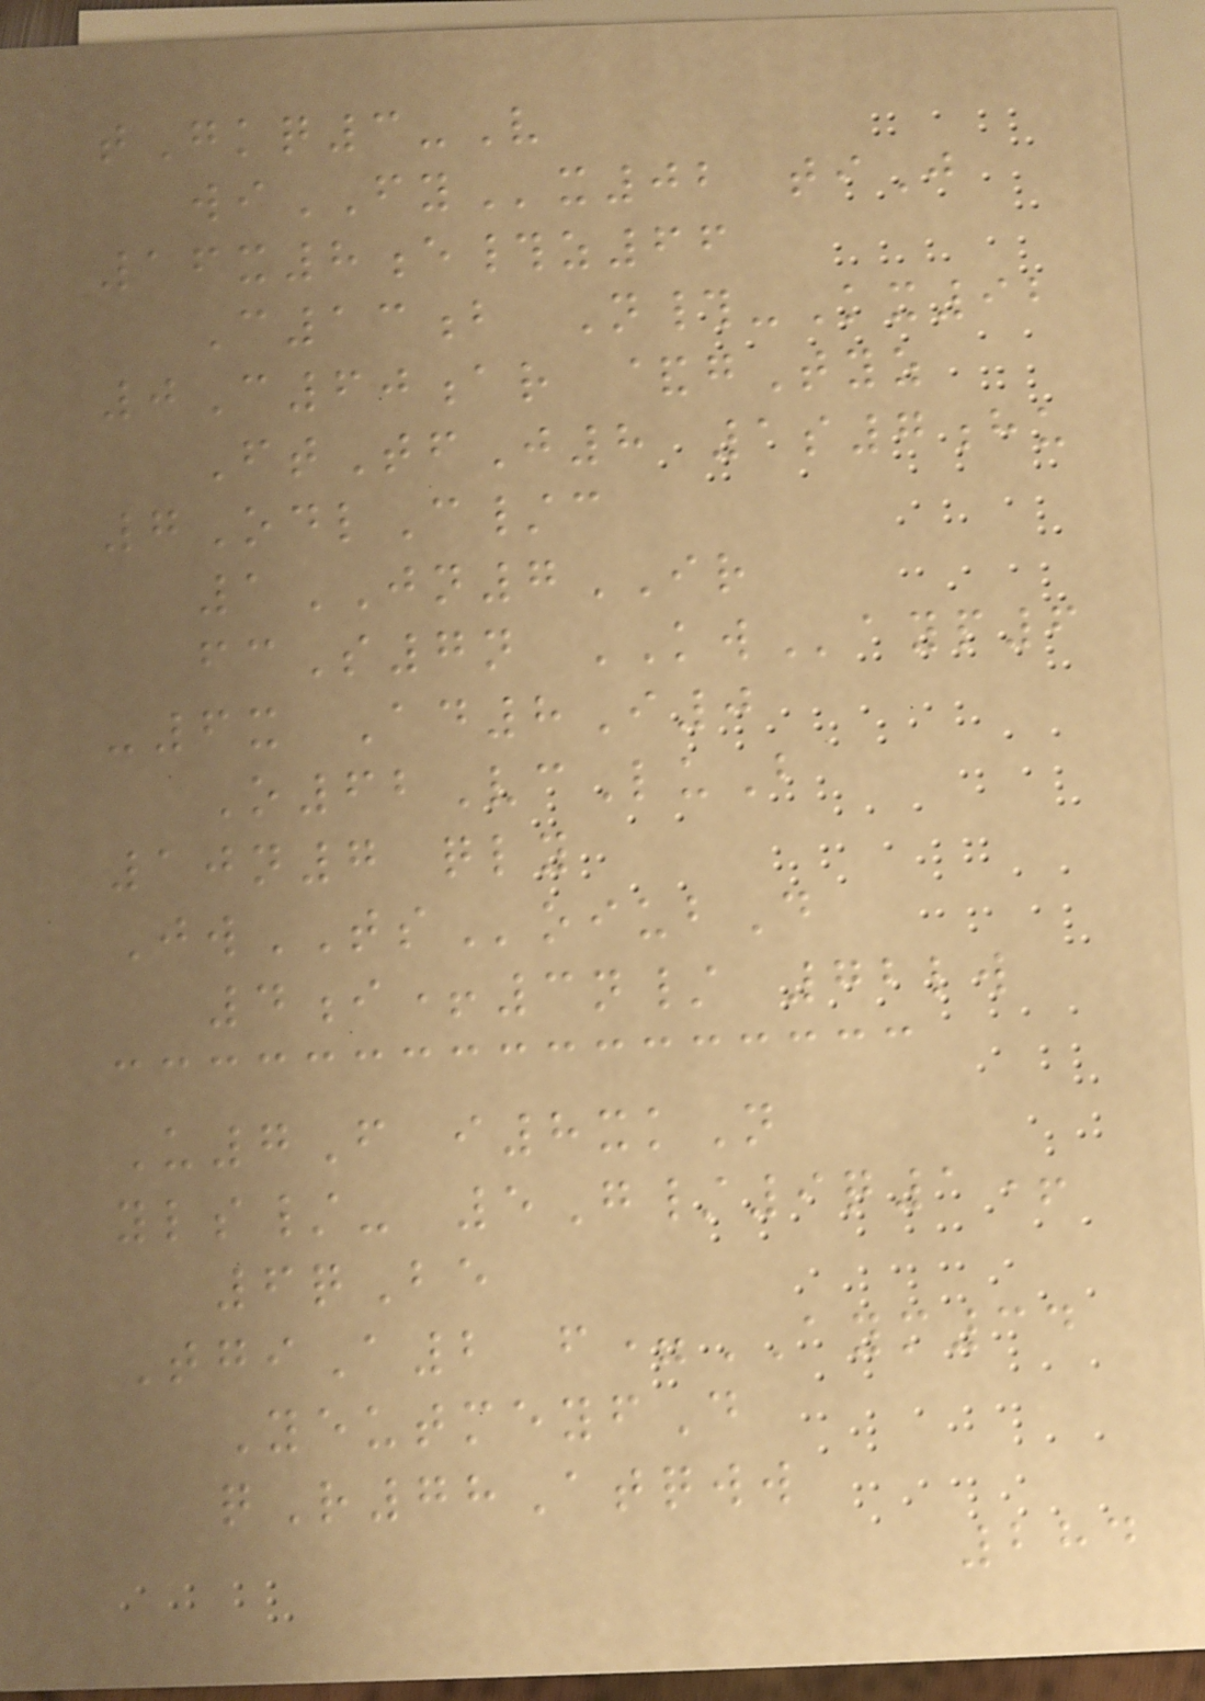tGkq3-V
wiFYx02 tiJ
16x8e#z66
C13b N#-Kx92
0C60ar &gTyz
FtTfJ8 1s7hu
7OdlC/c
1JN7IR
fcS7n KWayp6
-6x Ad8I0
O62VcLuB
10n7 qly
JwTSoiubD
4i+3n/ 72lw
U7F i8xkN
yls/- 5G/9q1+
6qBe
TgiA2 f=AYM34
YeutmeyfD
qR78Atqww
284
